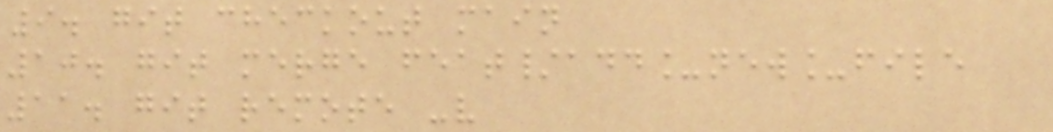9. git checkout main
10. git merge feat/add_new_file
11. git remote -v
